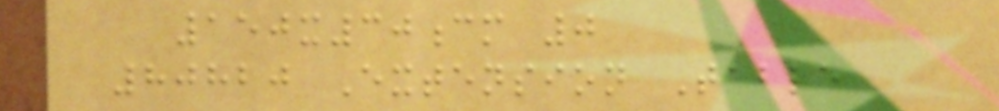150x30cm 0
80820 Extension Table
